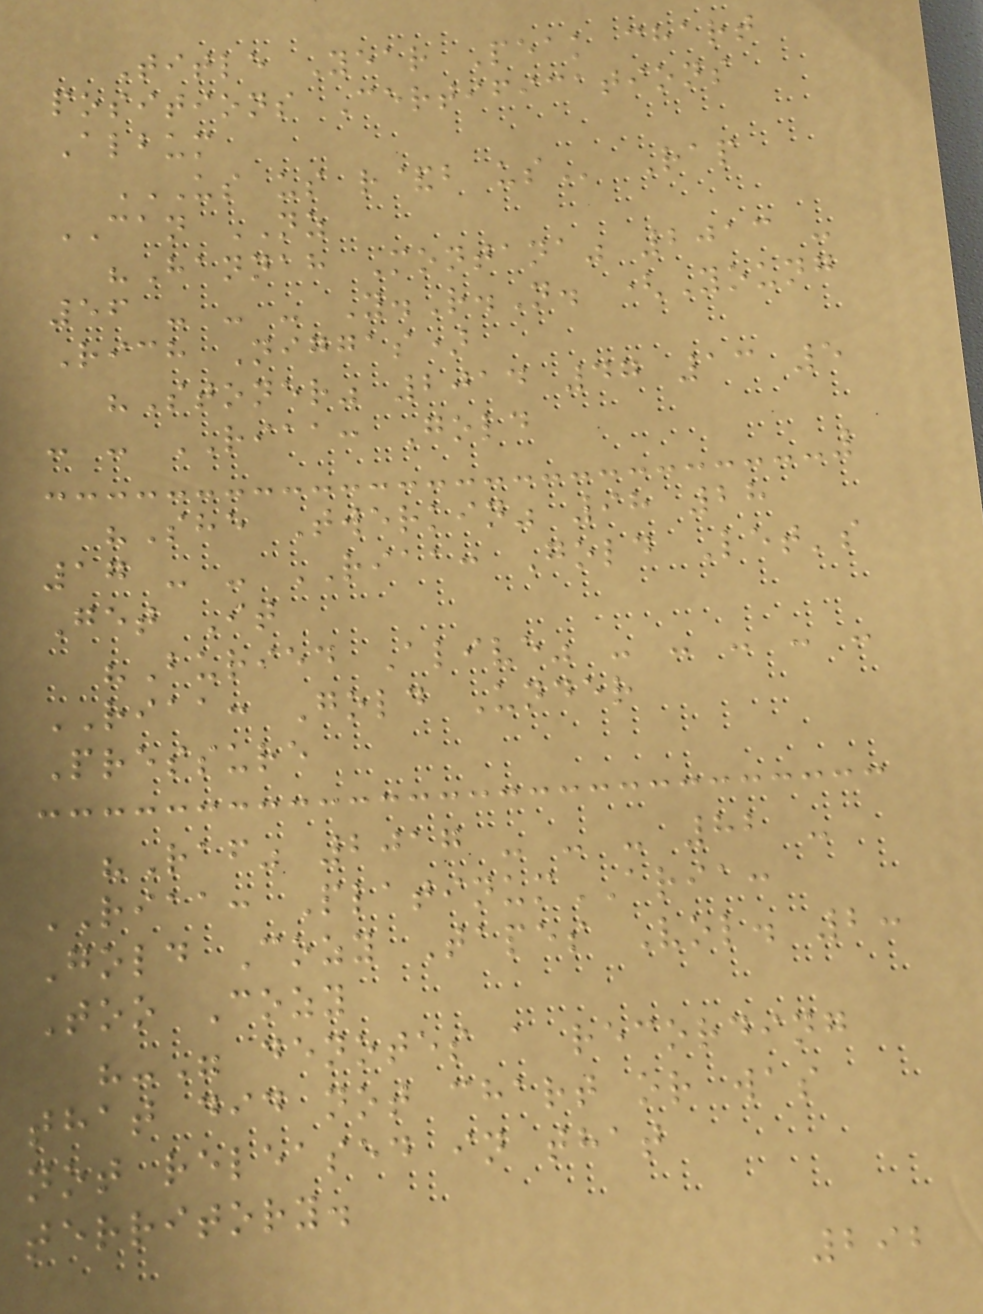Title Year Peak chart
positions Certifications
Album
US US R&B US Rap
CAN NZ
"Hannah Montana" 2013 -
56 - - - Y.R.N. (Young
Rich Niggas)
"Stoner" 2014 47 13 5
- - RIAA: Gold
"She Twerkin" 98 28
17 - - RIAA: Gold Let's
Get It
"Buried Alive" - - - - -
RIAA: Gold Under
Pressure
"Raf" 2017 - - - 82 -
RIAA: PlatinumARIA:
Gold Cozy Tapes Vol. 2:
Too Cozy
"-" denotes a recording
that did not chart or was
not released in that
territory.
292
